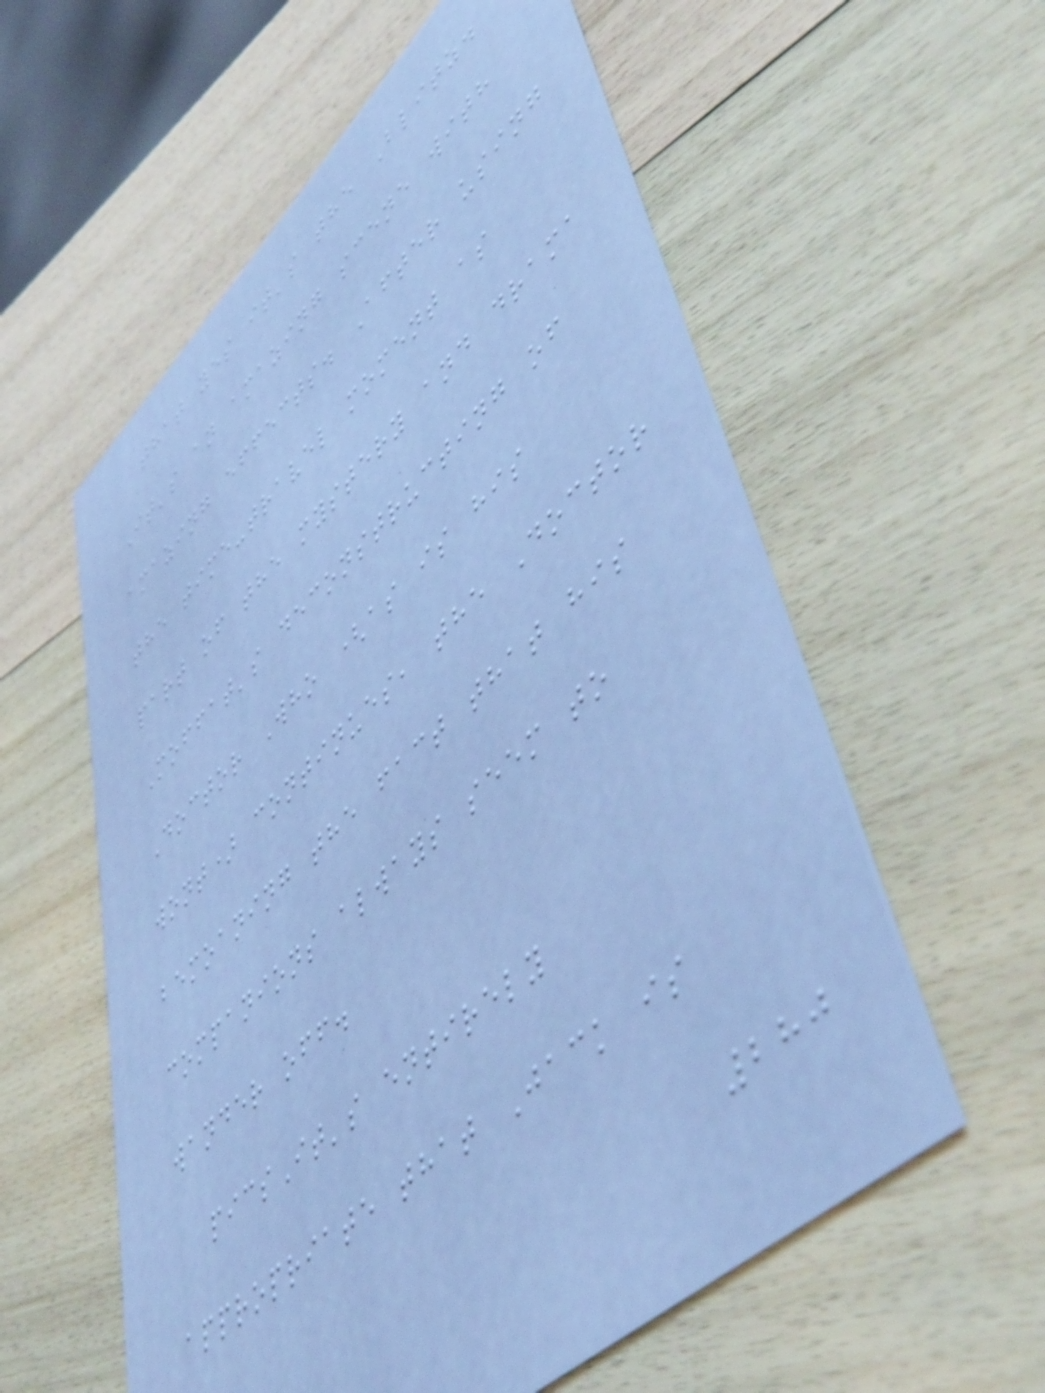that yes it's the Blitz.
It's an amazing scene with
amazing effects. After using
the time-travel moment as
part of the mystery and drama
Moffat's deconstructing of
Doctor Who (as is his
wont) continues, the Doctor
bemoaning the fact that his
companions always seem to
wander off.
picsIt's entirely
appropriate that Jack is
280
